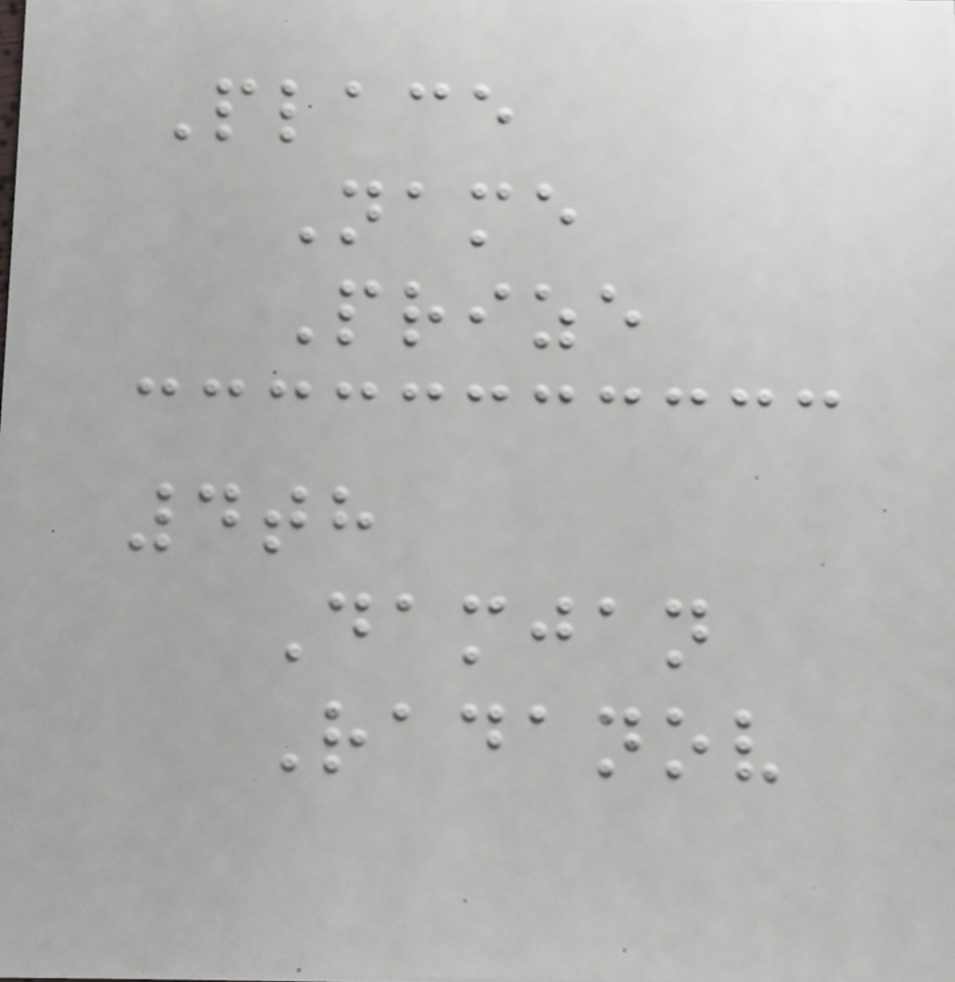Place
Name
Prize
4th
Damjan
Radanov
